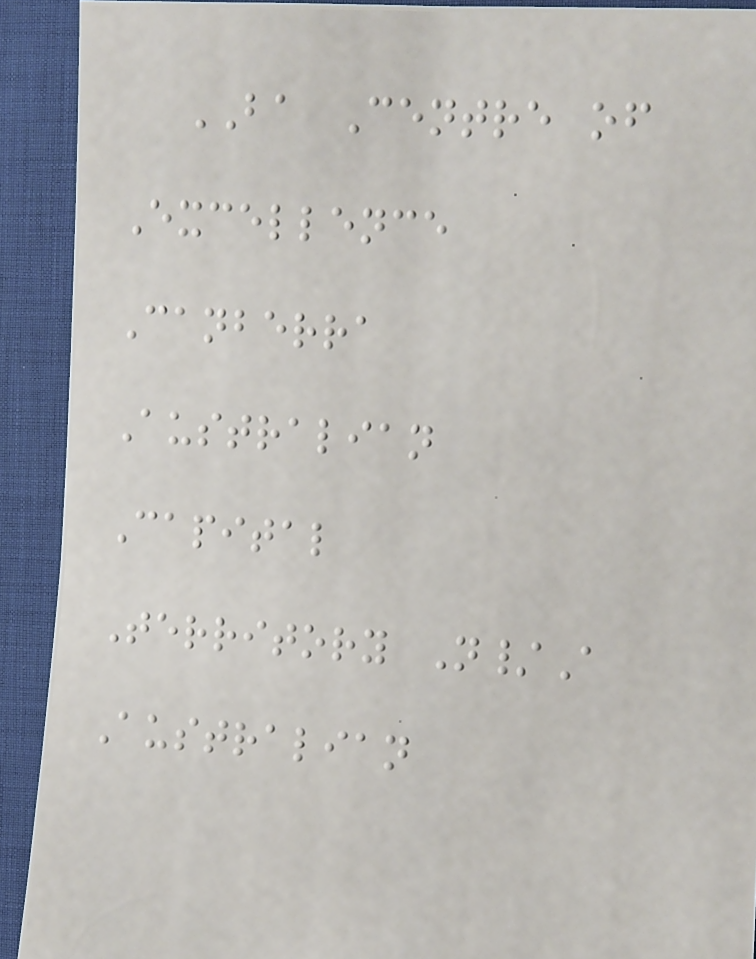BA Centre of
Excellence
Canberra
Australian
Capital
Territory N/A
Australian
